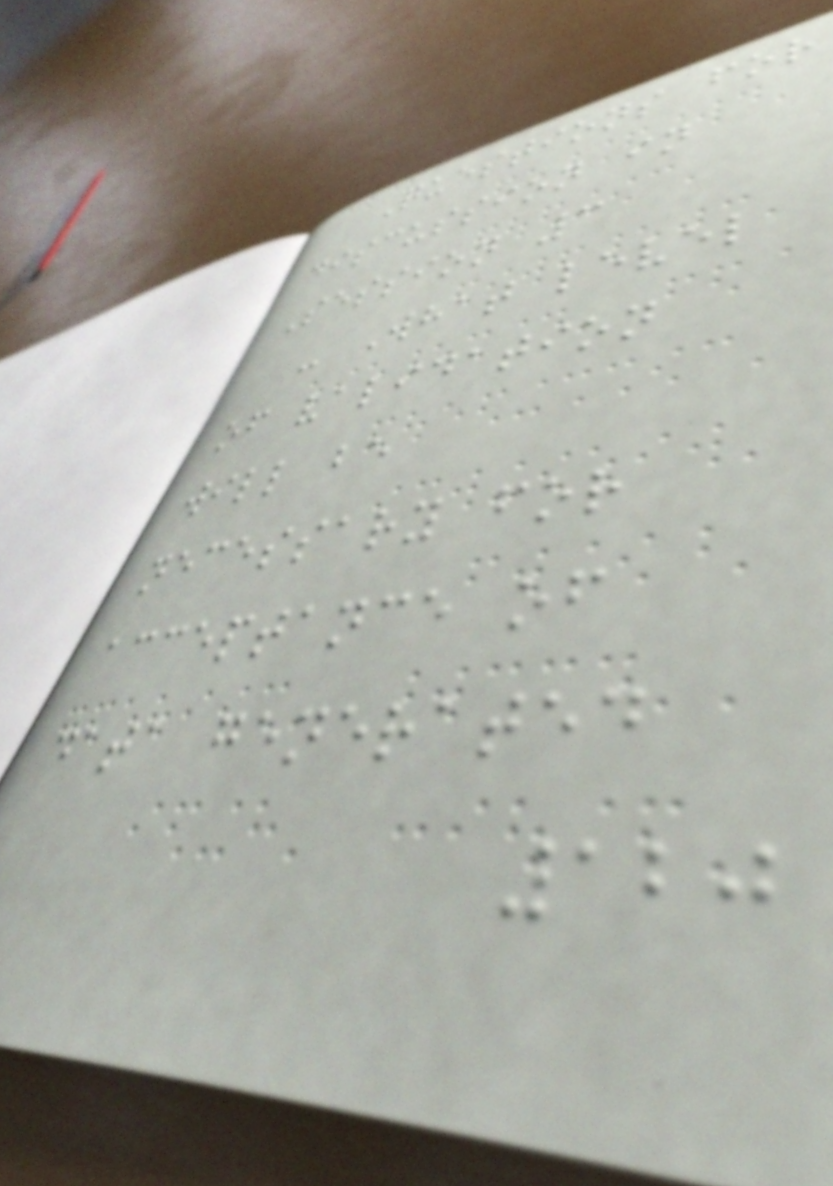Questions for
discussion in
Session 3
- What level
of validation
will be
necessary for
acceptance of
data generated
120
